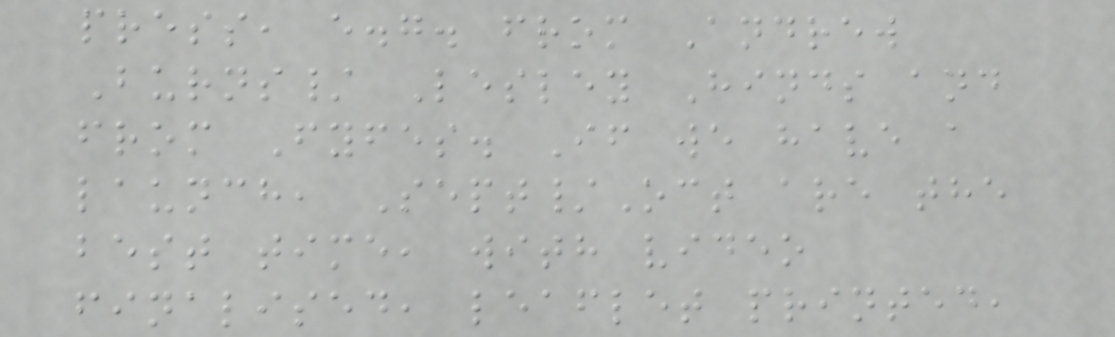press, e.g. from Andrew
Burns/ Lesley Hinds and
from Fyfes. If we have a
launch, Sept/Oct are the
best time, with video
finalised, leaflet printed,
